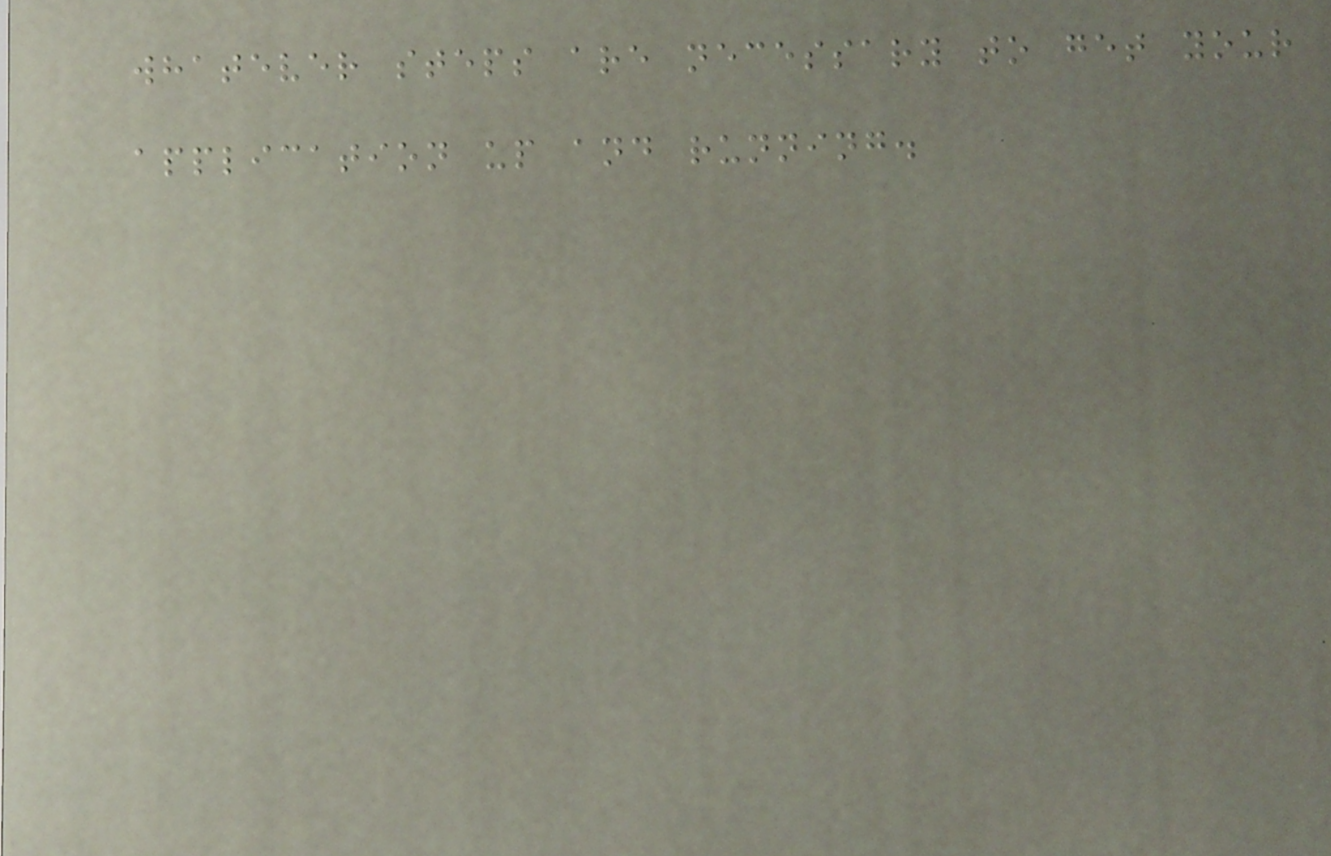whatever steps are necessary to get your
application up and running.
